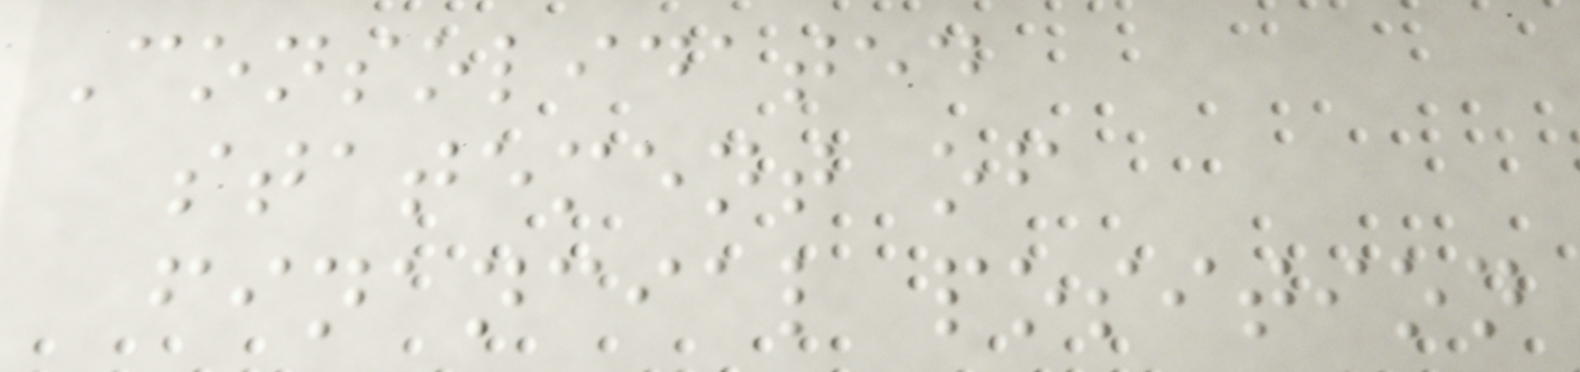Consolidated
statement of
financial position
